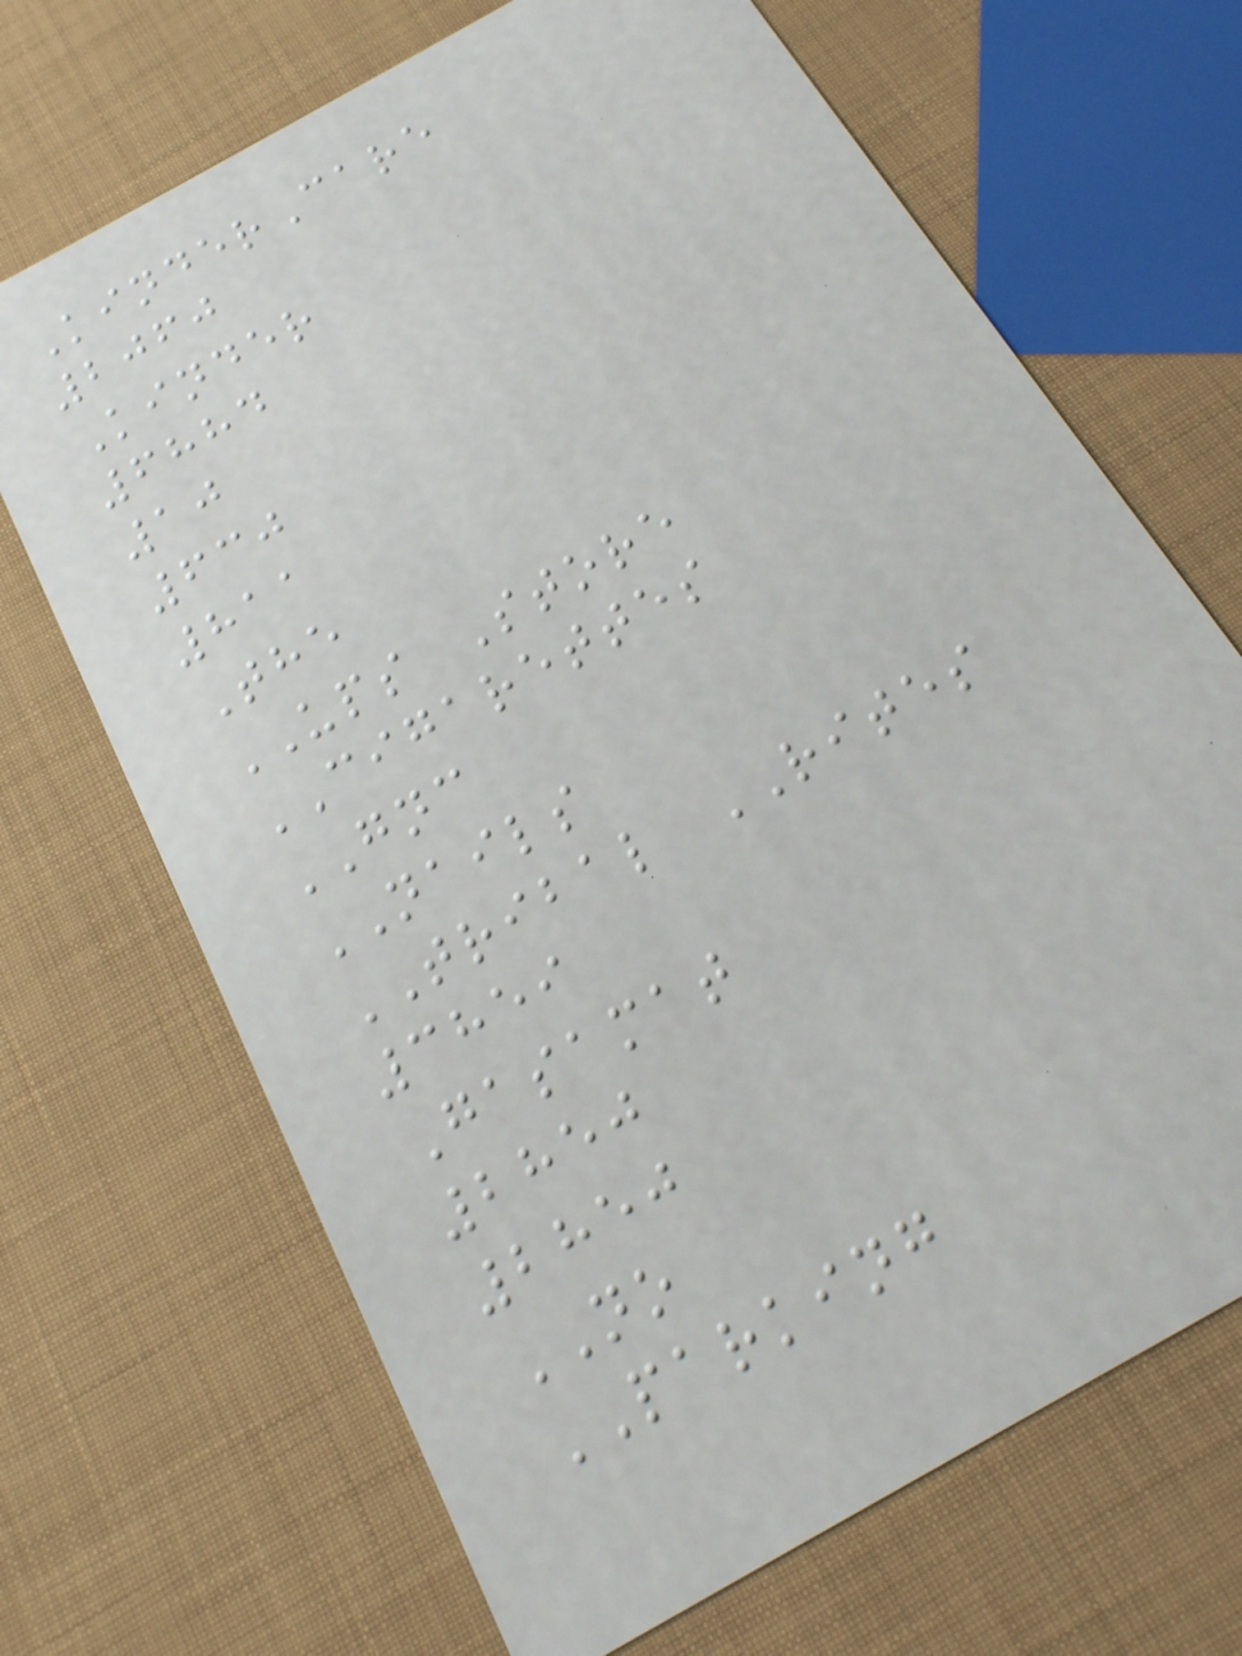KinderCare
2060
Kinder
6884
10
630
811
The
UPS Store
CIGARETTES
GNC
NAILS
TRIBAL RITES
3859
Gasamat
2850
2850
NO
PARKING
